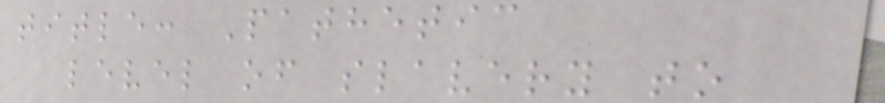title: Pathetic
level of slavery to
